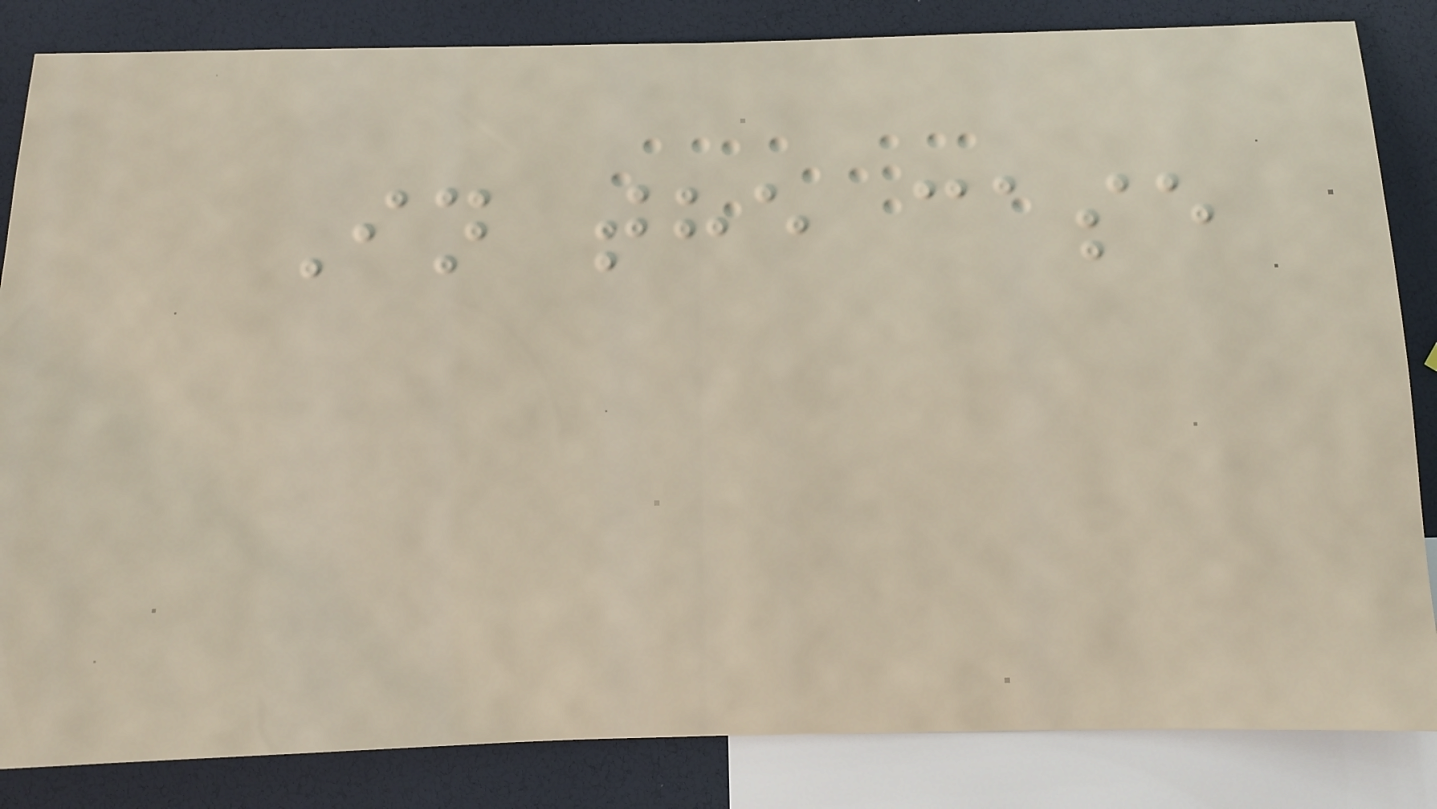In the case
